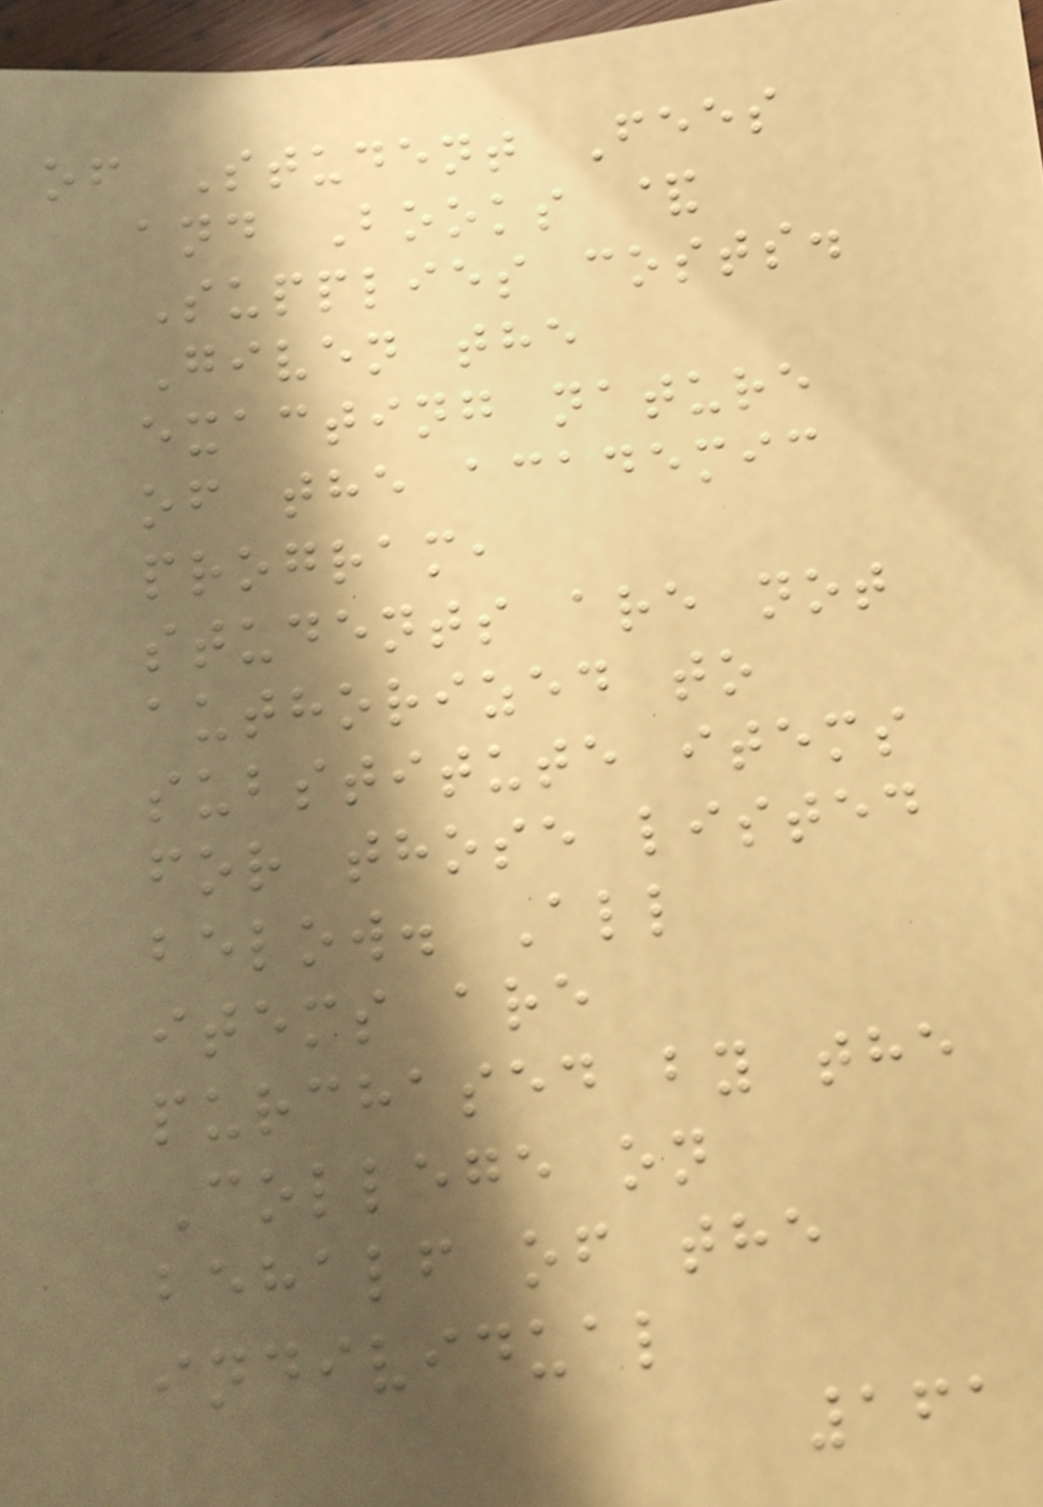of Student Fees
and Books &
Supplies costs.
Given the
exacting nature
of the academic
program,
students are not
authorized to
substitute items
for those listed
below. All
items are
purchased by the
College on
behalf of the
individual
161
